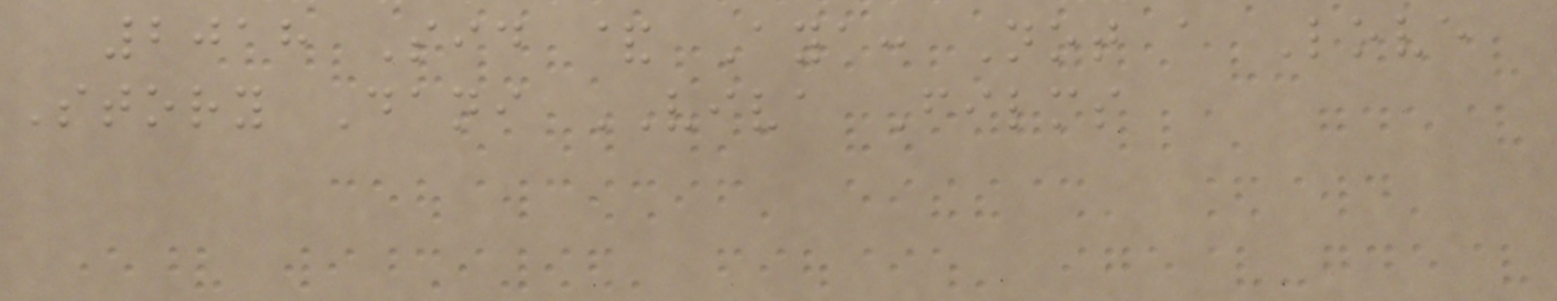2018 Sid & Aya: Not a Love
Story Dani VIVA Films
